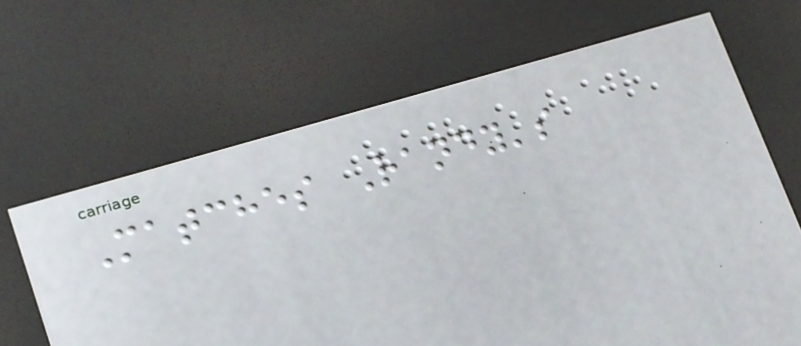Matches Randy's
